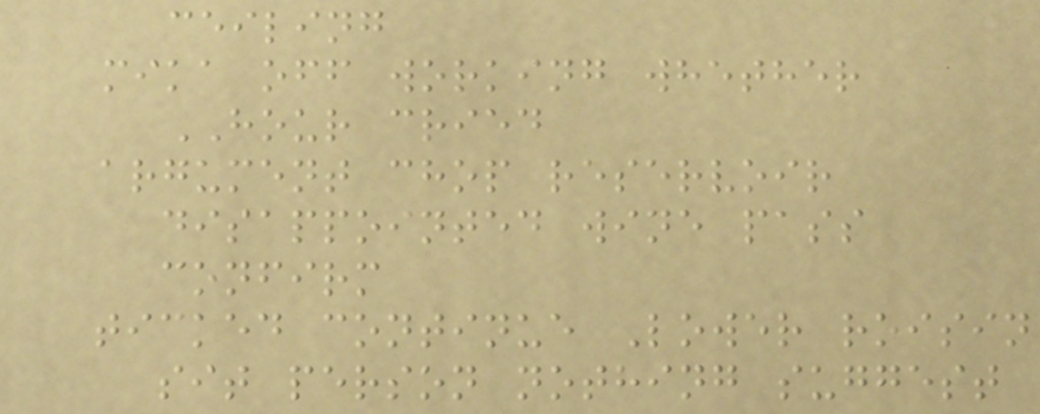ceiling
mika off working whether
HOUR cried
argument chop reservoir
disappointed wine pass
confirm
ticked continue Lower roisin
sit person nothing suggest
